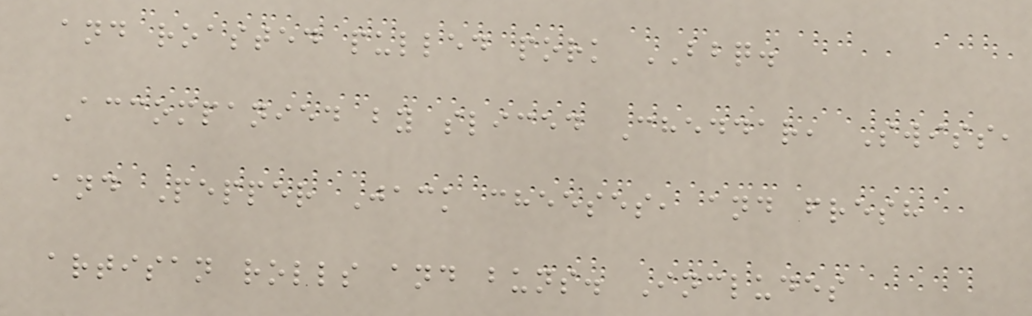and roasted pulled pork BBQ.
Accompanied by sliced Cheddar, Swiss,
and Pepper Jack cheeses, and fresh
artisan rolls and buns. Includes
